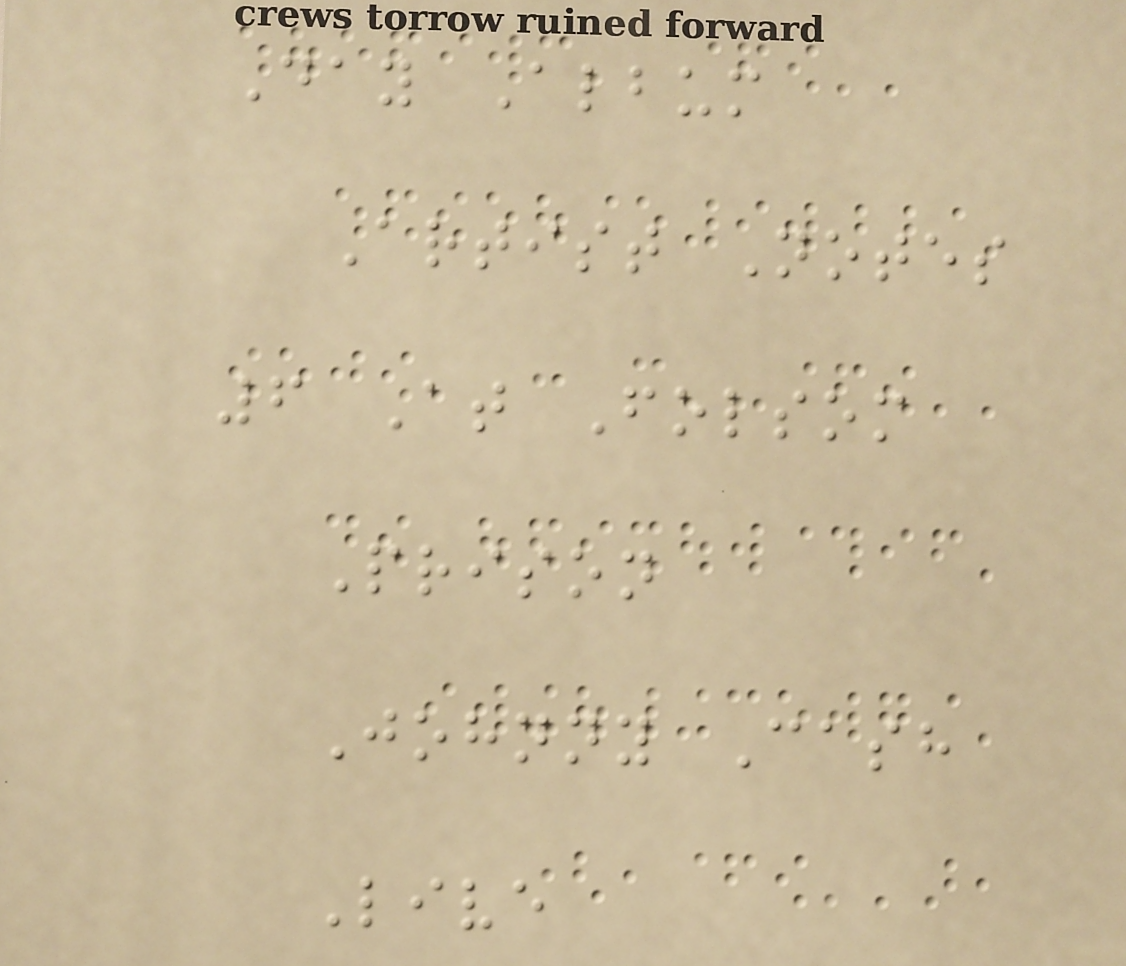Day Album
Artist Notes
6 At Folsom
Prison
Johnny Cash
Live
